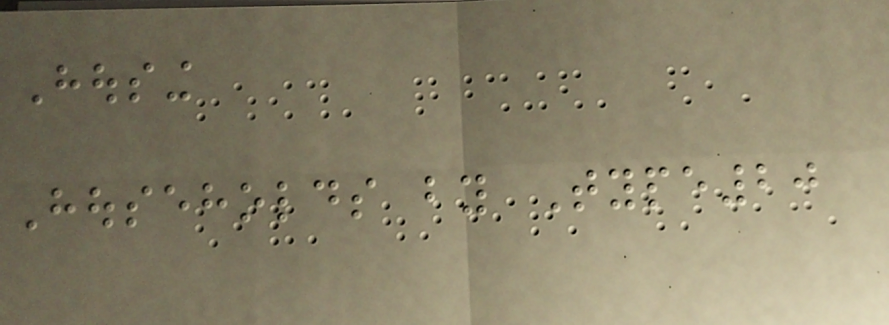Housing
Households by Type20
